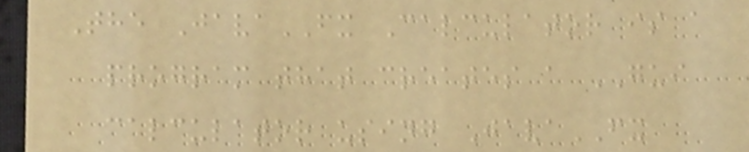The JavaFX Calculator is a
program that creates a GUI
calculator using JavaFX
